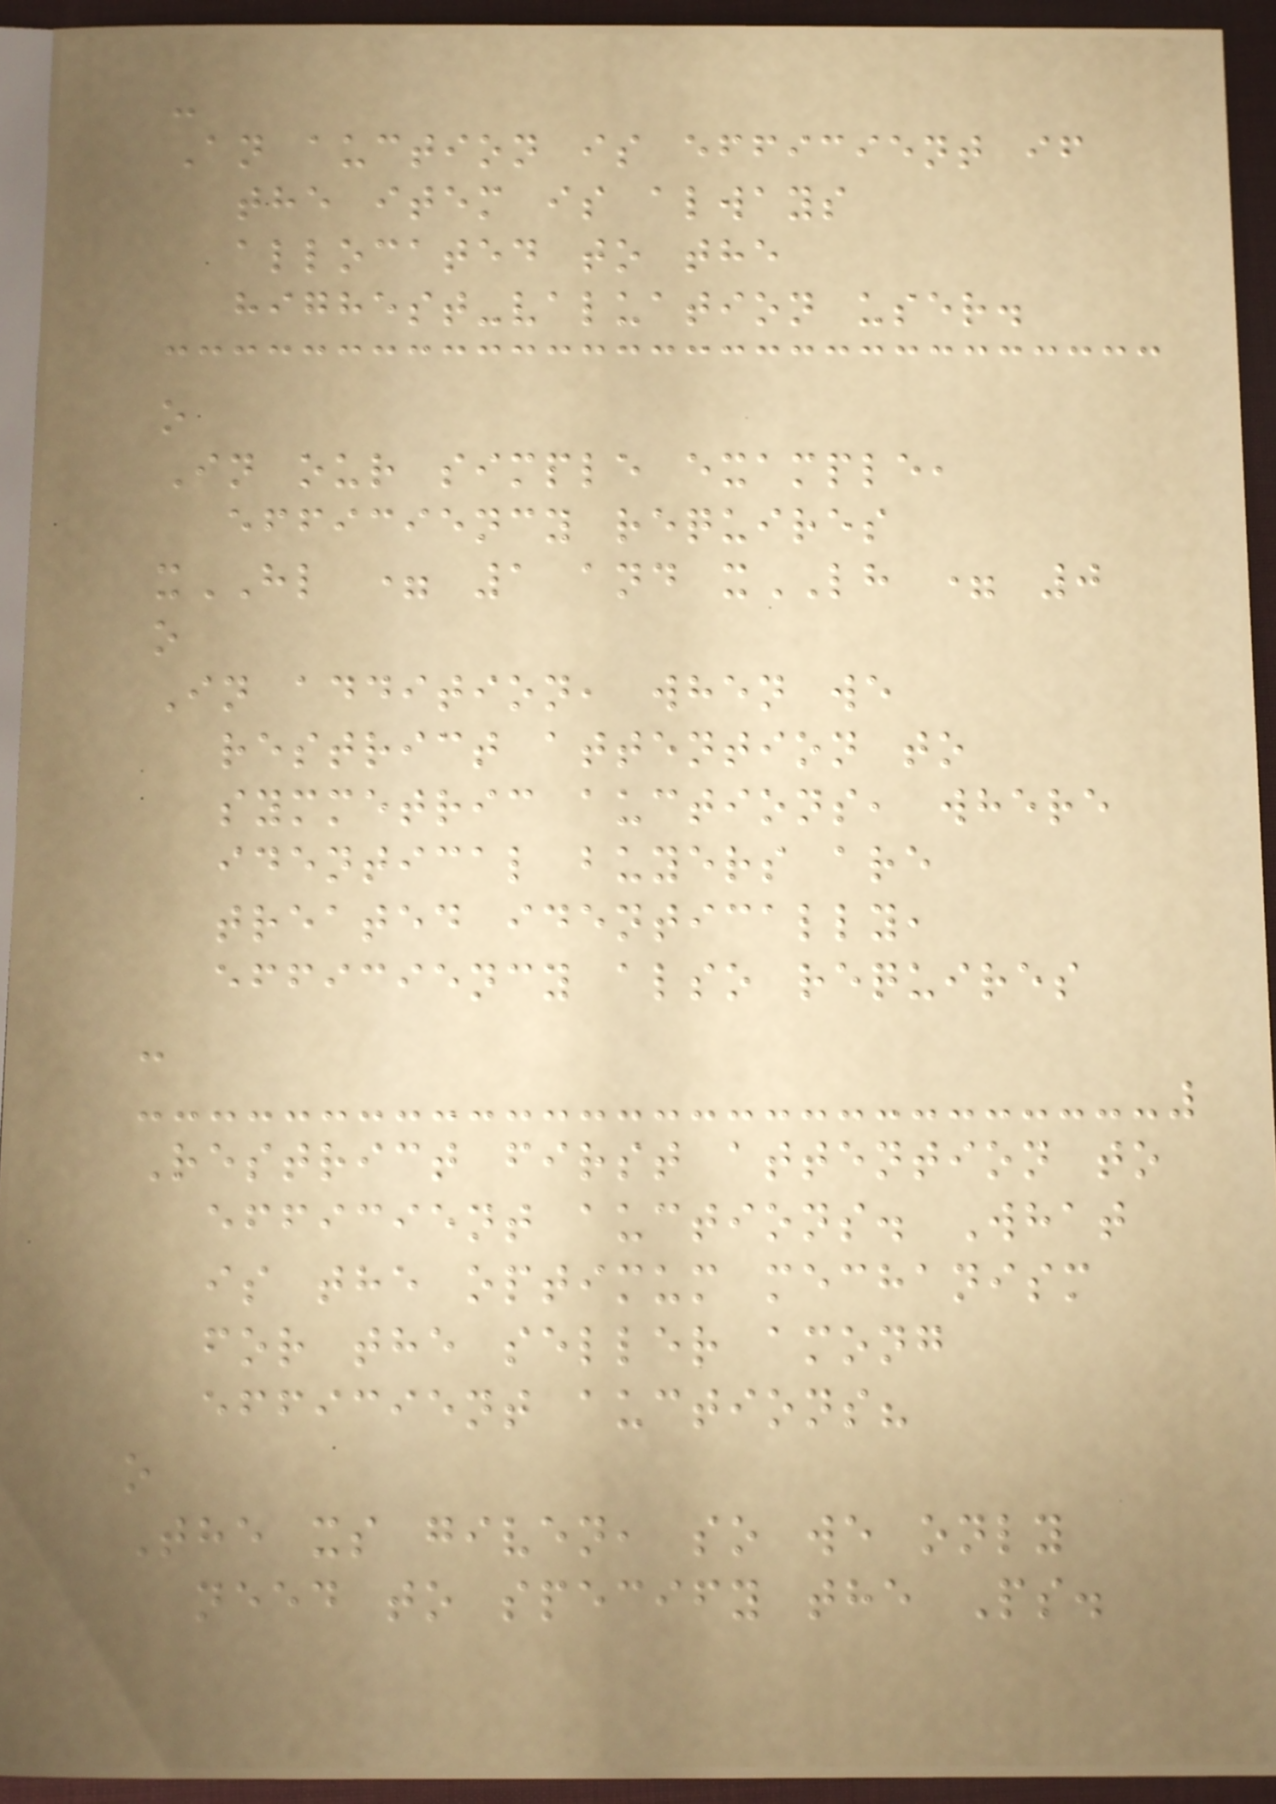-
An auction is efficient if
the item is always
allocated to the
highest-valuation user.
o
In our simple example,
efficiency requires
xHL = 1 and xLH = 0
o
In addition, when we
restrict attention to
symmetric auctions, where
identical buyers are
treated identically,
efficiency also requires
-
Restrict first attention to
efficient auctions. What
is the optimum mechanism
for the seller among
efficient auctions?
o
The xs given, so we only
need to specify the Ps.
